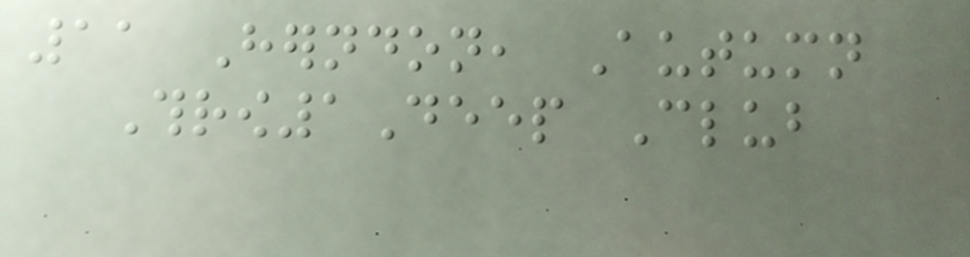11 Herndon, Autumn
Throw1Deep Club
